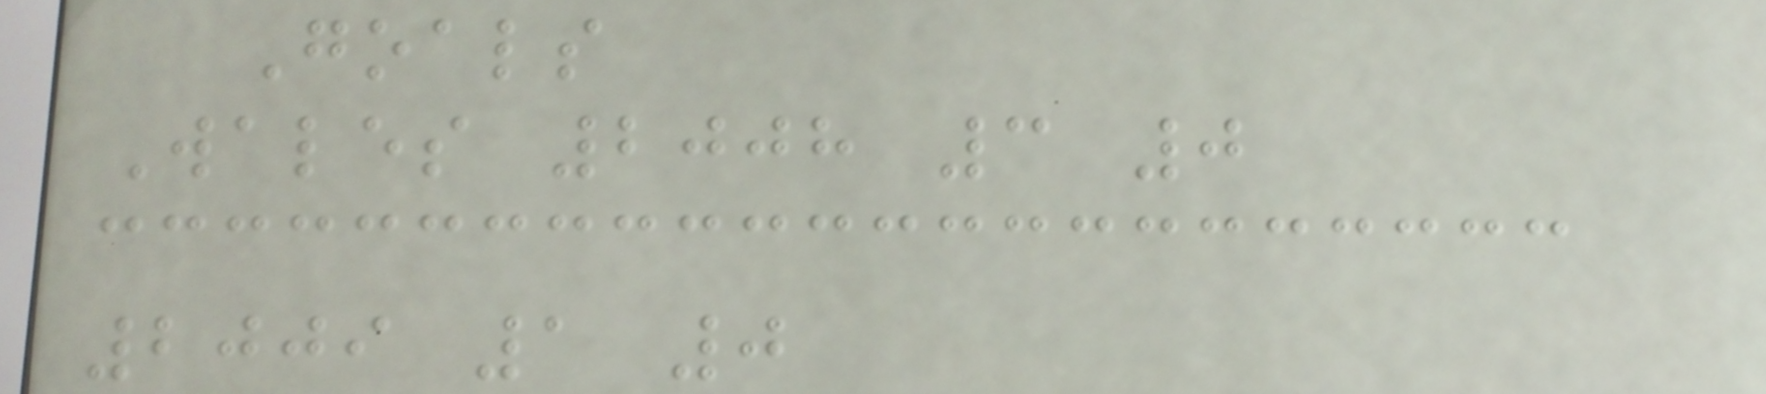Goals
Wales 2008 3 0
2009 1 0
